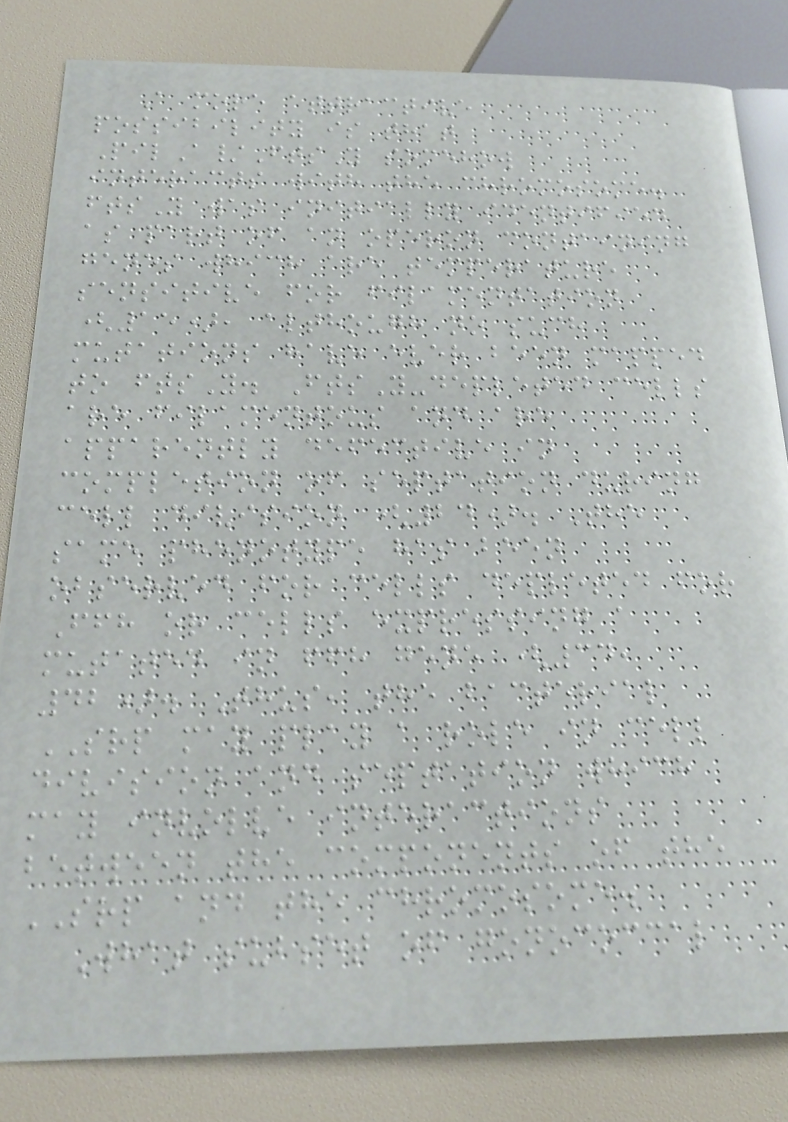A more attractive
possibility is that
PilA/FtsY somehow
interacts with the chromosome.
ftsY was initially identified
as part of an operon containing
genes which are temperature
sensitive for filamentation
(15), although no such
mutations have ever been mapped
to ftsY. FtsY-depleted cells
are filamentous and are
apparently defective in
completion of septation during
cell division (24). The
same phenotype has been
observed for cells depleted for
Ffh or cells expressing a
mutated in ffh gene (34,
42). Thus, the bacterial
SRP may play a role in cell
division and septation which
may involve interactions
between the components of the
SRP and the chromosome.
What subset of gonococcal
